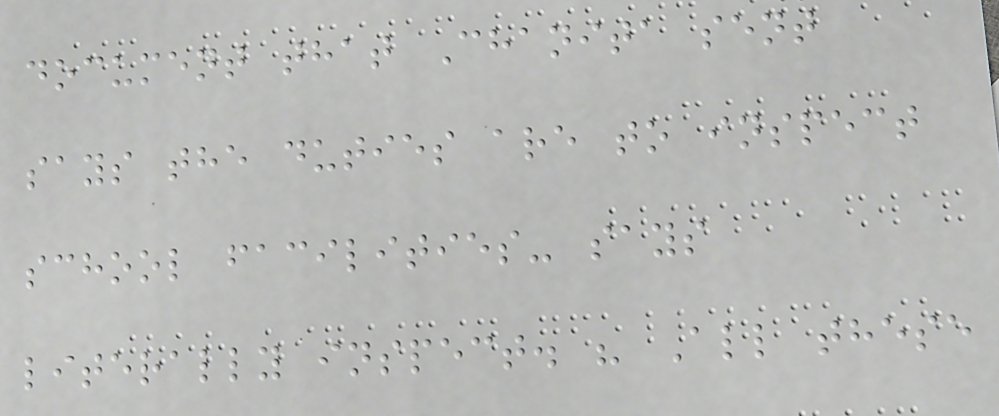document that Chanita sent
says the duties are to inspect
school facilities- says
literally inspect. " All these
